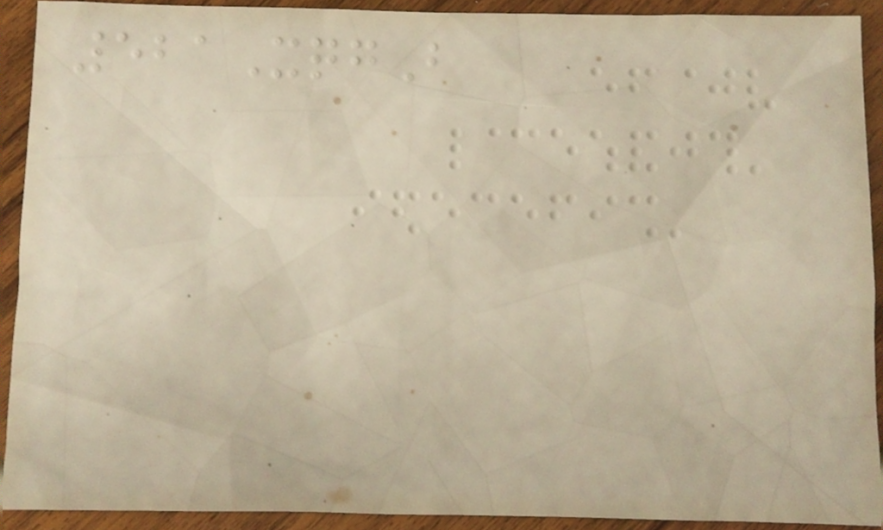521XqgB
